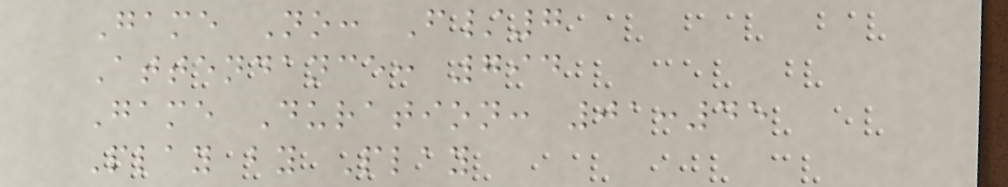Game No: F/7
Attendance: 794
Game Duration: 01:45
Play by Play
